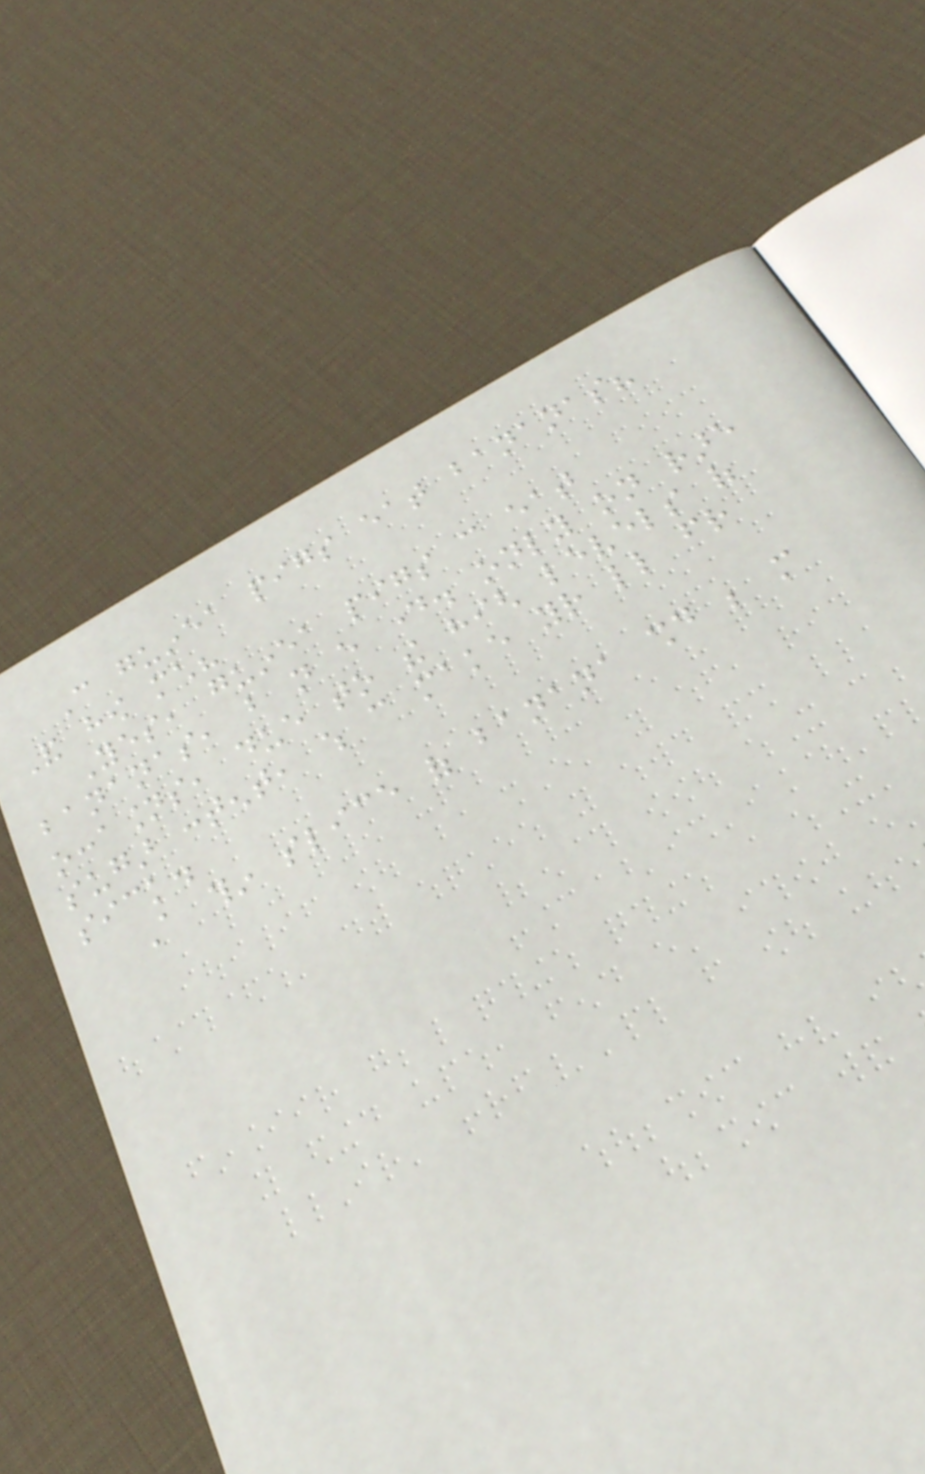Can guinea pigs eat bananas?
And how much?
Yes, guinea pigs can eat
bananas, but not every day. only on rare
occasions, due to the high levels of
sugar content, which can make your little friend
sick.
A thin slice of banana should be more
